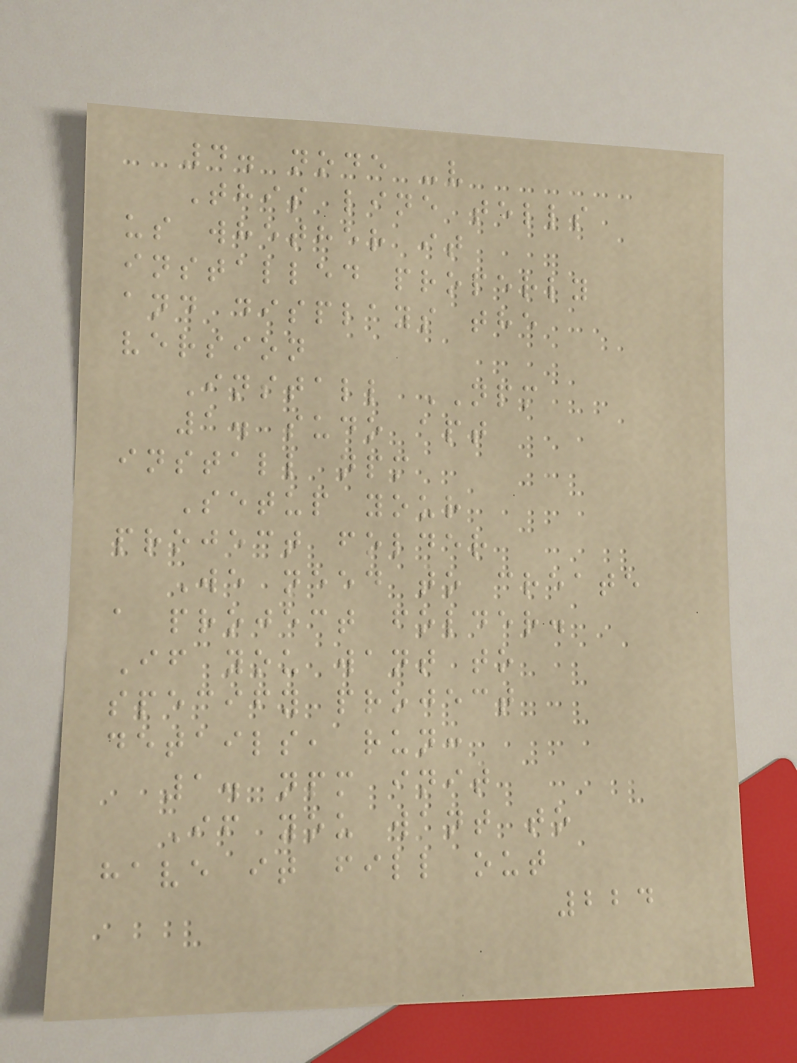4. node -v
This line tells
us whether it
installed properly
and displays the
version
Install NPM
1. sudo apt
install npm
Setup your
project folder
We need to create
a project folder.
If you want to
specify project
details, run:
1. npm init
If you want to
have it fill out
224
